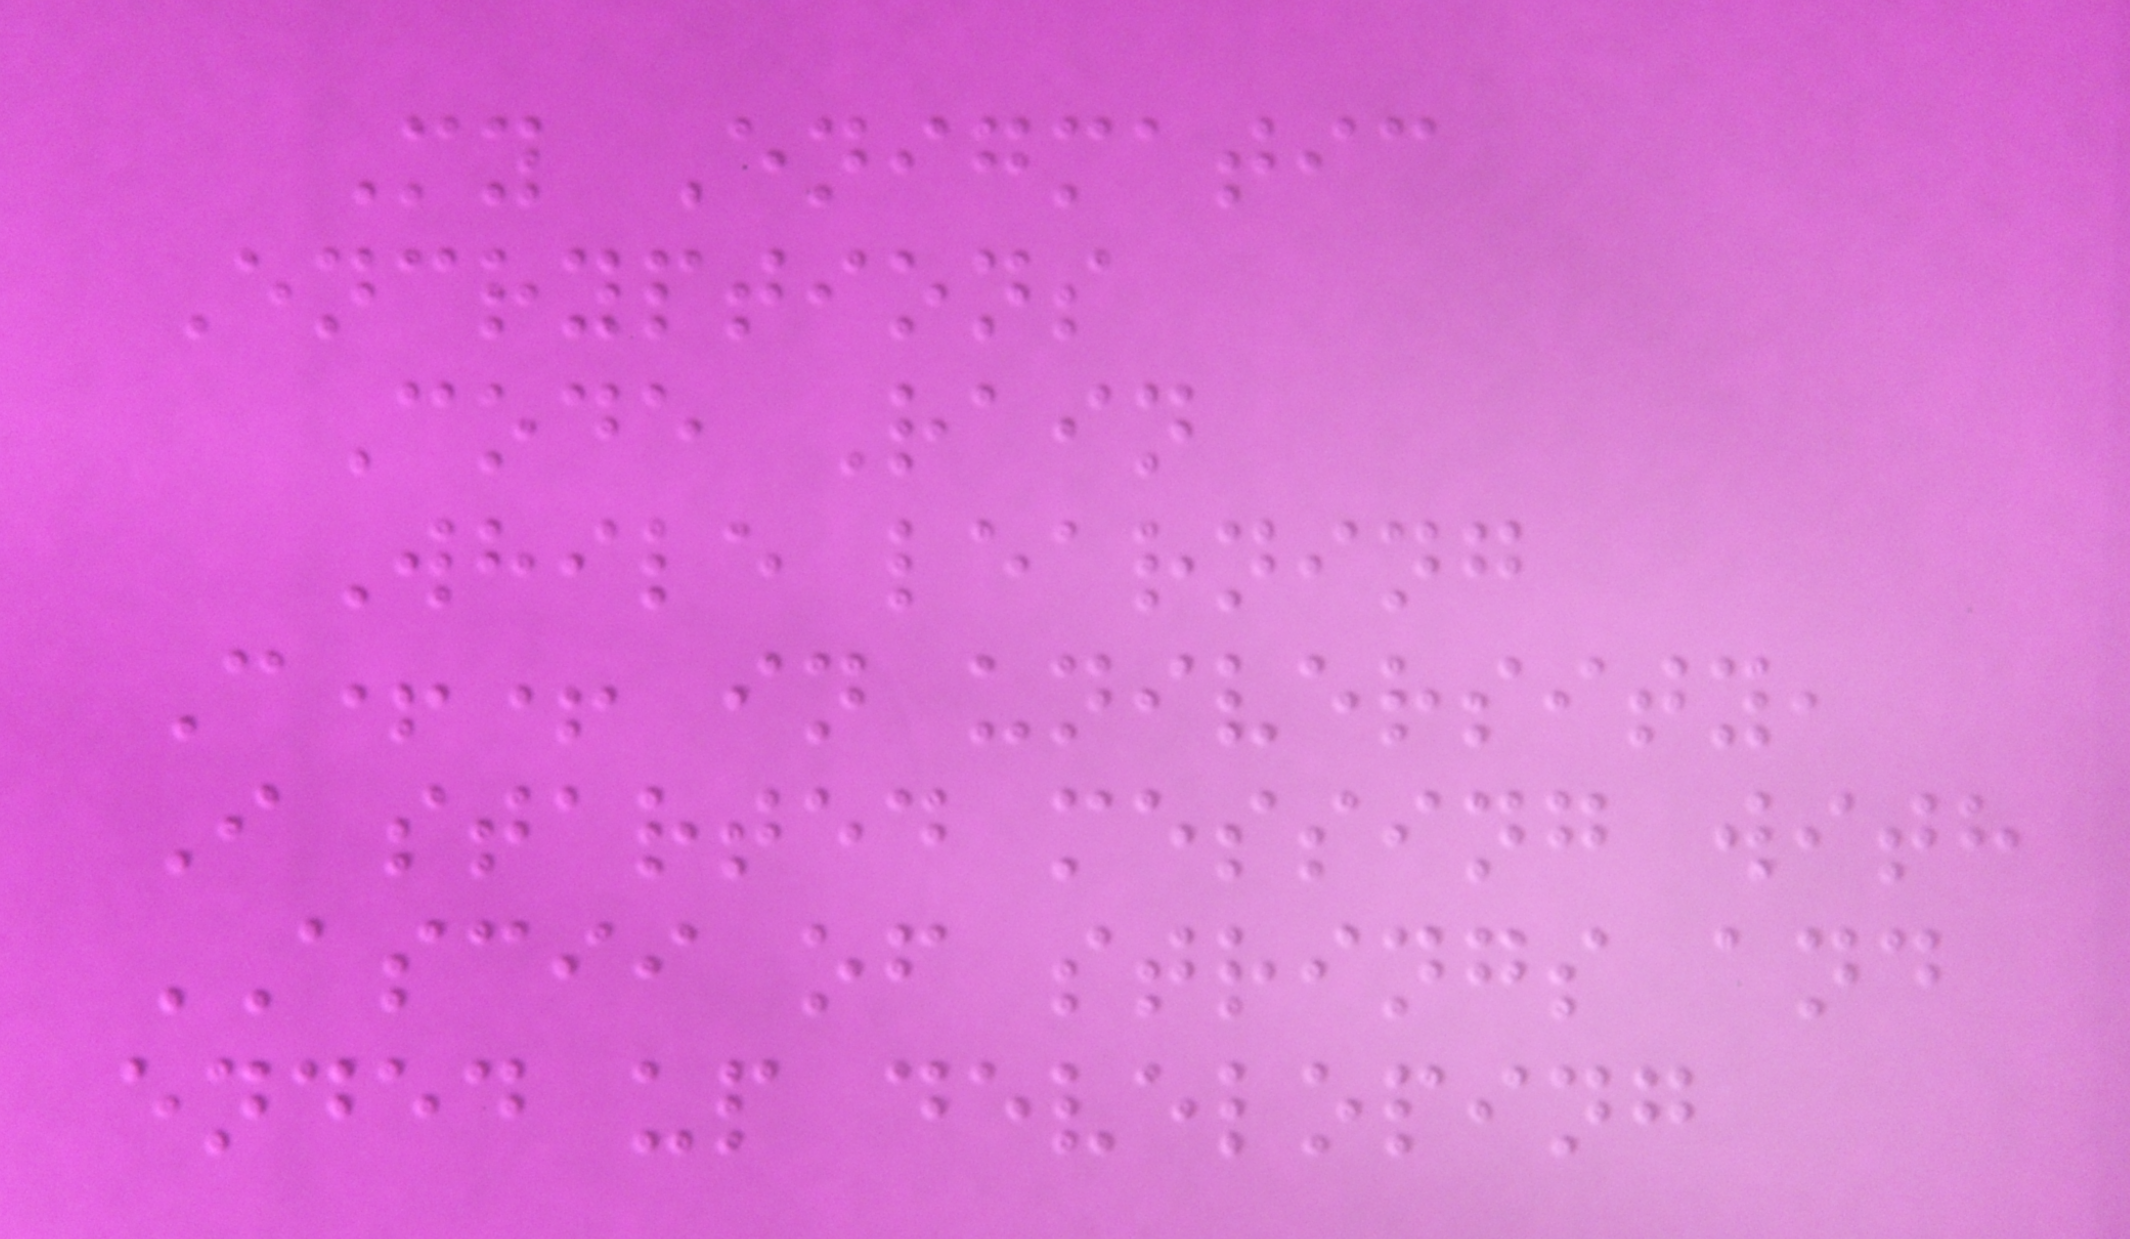My Enigmatic
Encryptions
Code Rain
While learning
C++ in university,
I started messing with
ASCII of strings and
ended up developing
